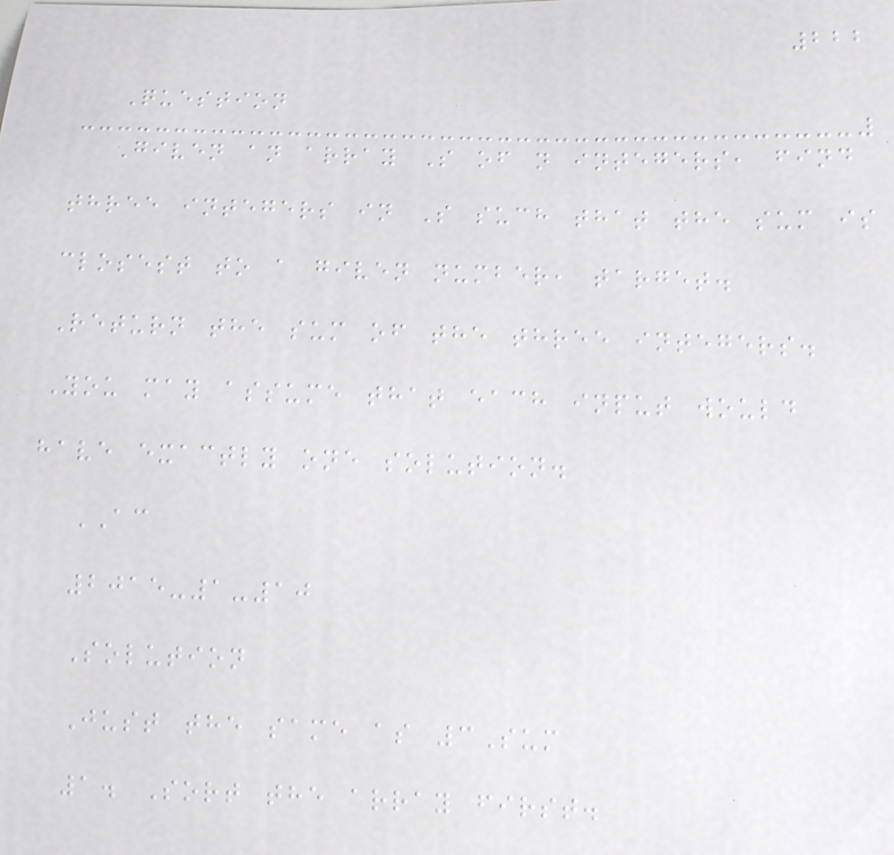222
Question
Given an array S of n integers, find
three integers in S such that the sum is
closest to a given number, target.
Return the sum of the three integers.
You may assume that each input would
have exactly one solution.
AC
2015-1-10
Solution
Just the same as 3Sum
1. Sort the array first.
